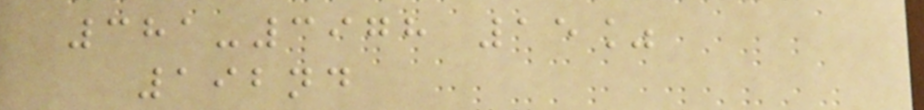381-3978 15%
192nd
